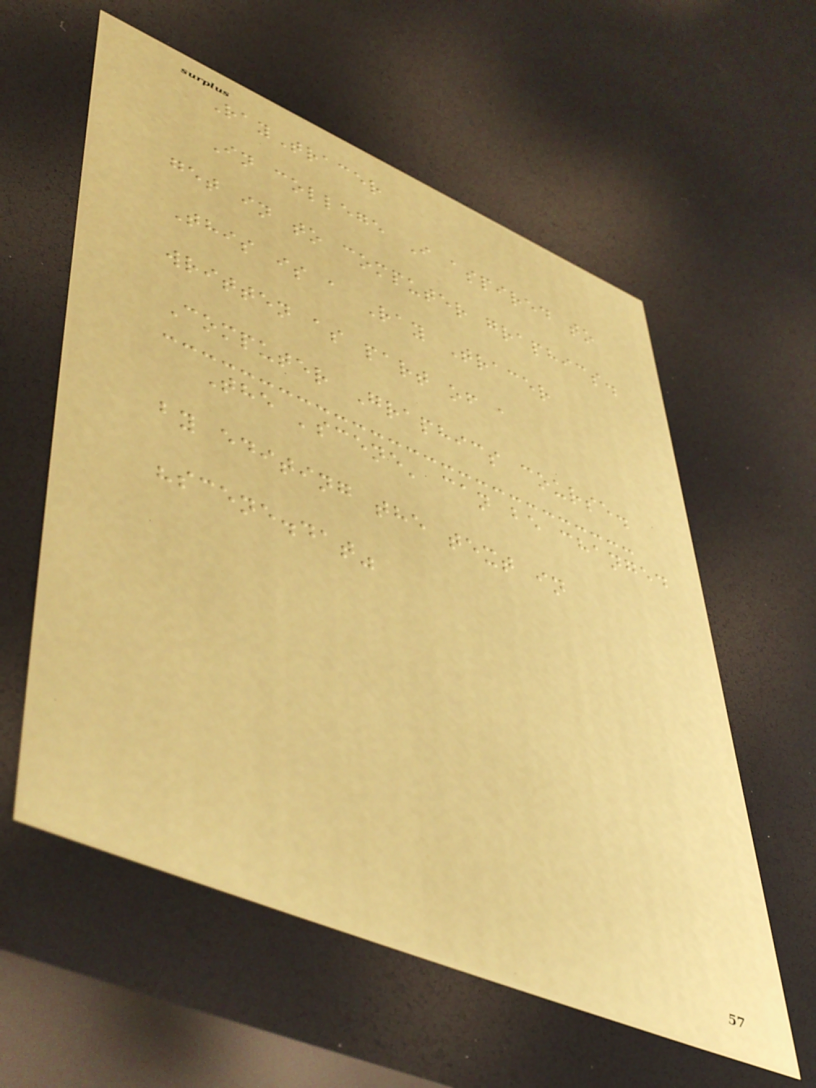RayTracer
In college I aspired to
get in to computer graphics.
This is a Ray Tracer
written as part of a
Computer Graphics course.
The 'scene' can be changed
by editing the text in
"scene.dat"
